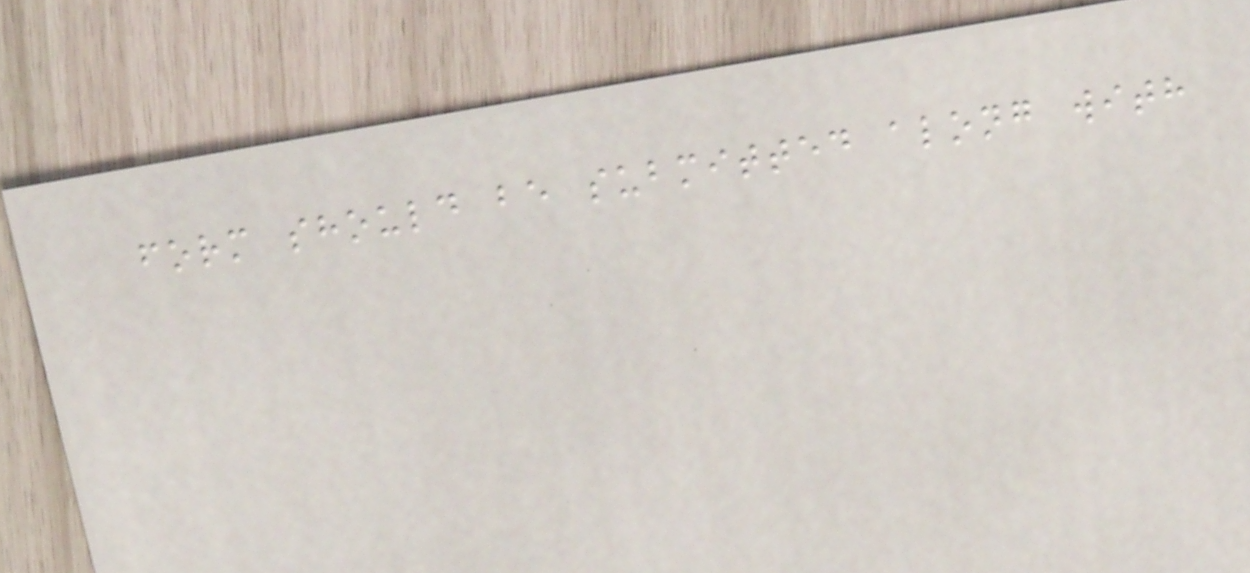form should be submitted along with
